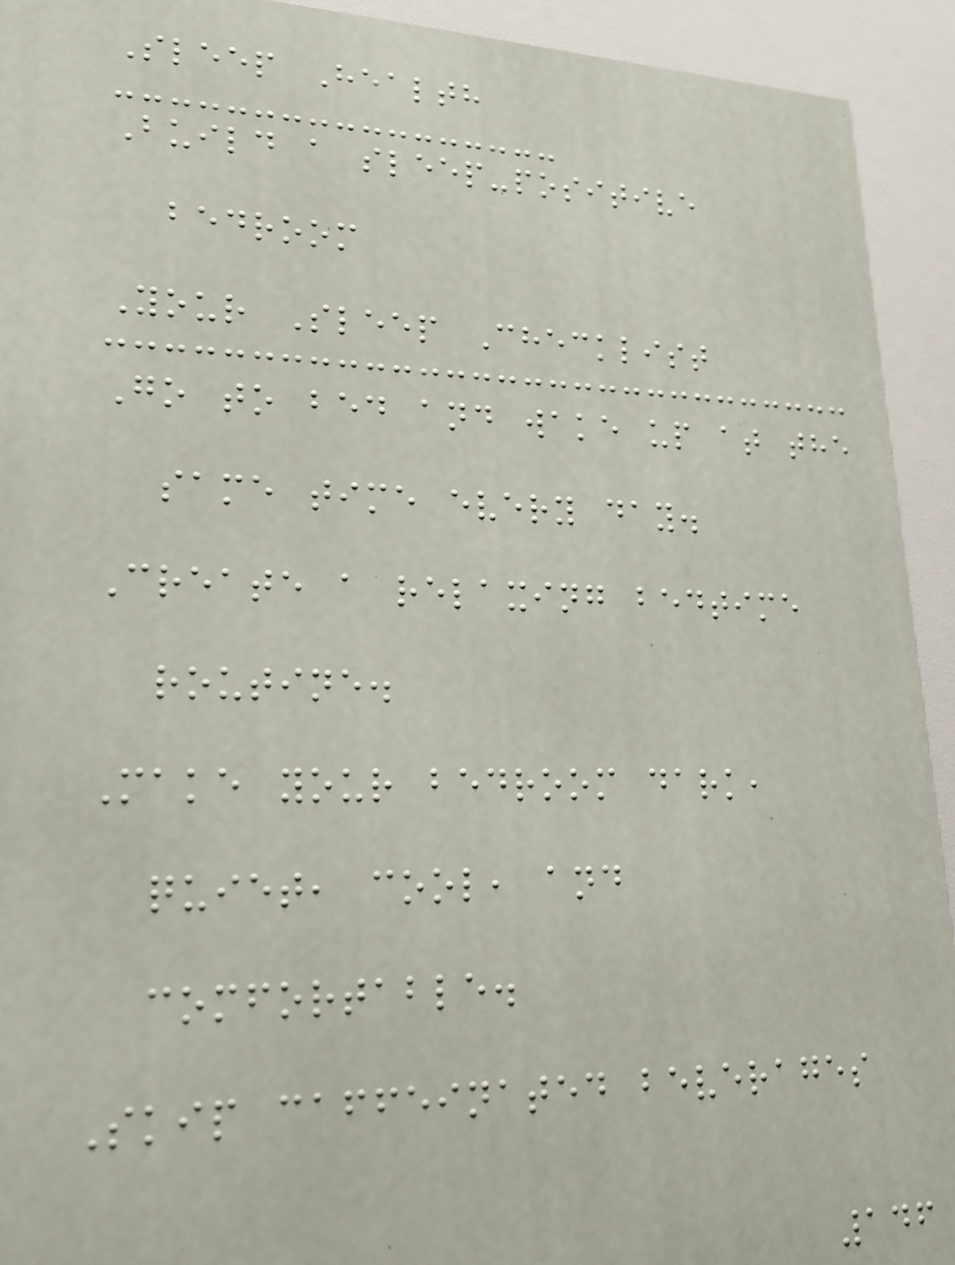Sleep Health
Build a sleep-positive
bedroom
Your Sleep Checklist
Go to bed and wake up at the
same time every day.
Create a relaxing bedtime
routine.
Make your bedroom dark,
quiet, cool, and
comfortable.
Skip caffeinated beverages
146
